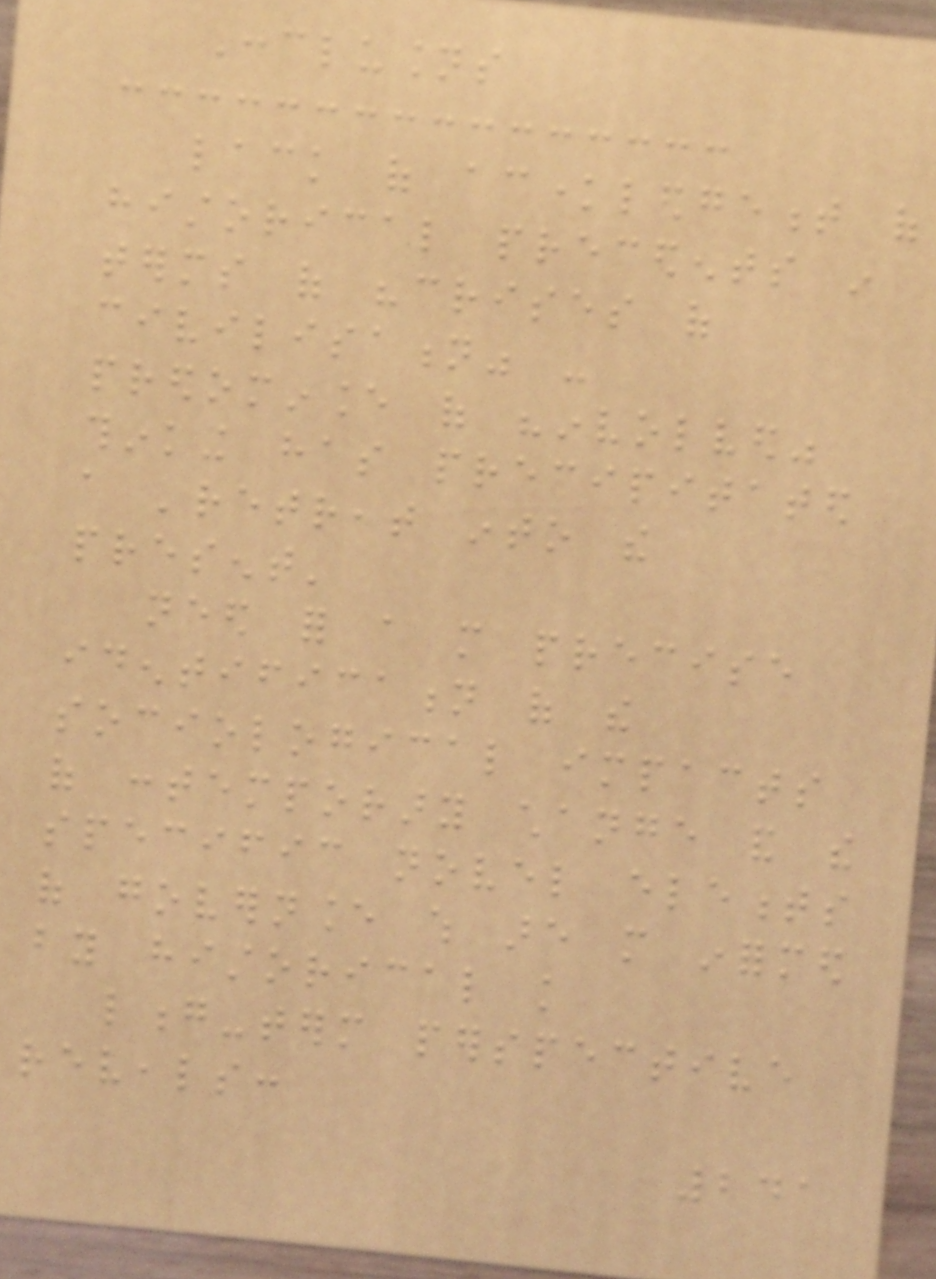Conclusions
lack of acknowledgement of
historical precedents in
terms of "crises of
civilisation" -
predominance of "involved"
thinking has precipitated
a 'retreat into the
present'
need for a more precise
identification of the
sociological impacts
of contemporary change and the
specific novel elements
of governance which are more informed
by historical knowledge
long-term perspective
reveals:
241
